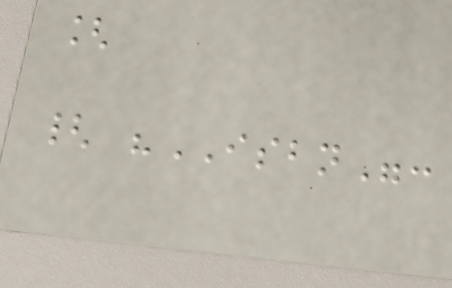[
{ "ISBN":
